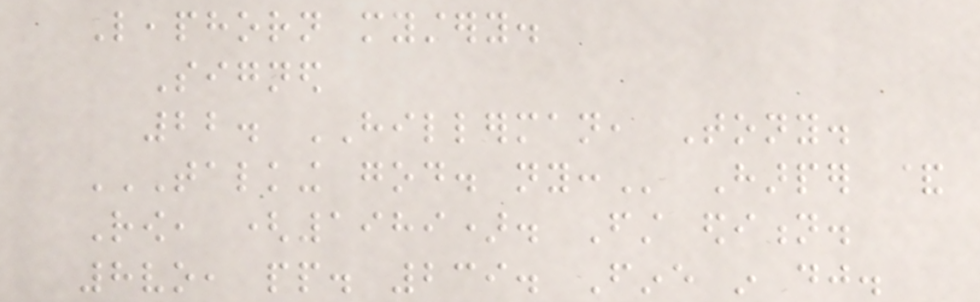Leaphorn mystery.
Signed
22. HILLERMAN, Tony.
TALKING GOD. NY: Harper &
Row, (1989). First edition.
8vo, pp. 239. Fine in dj.
